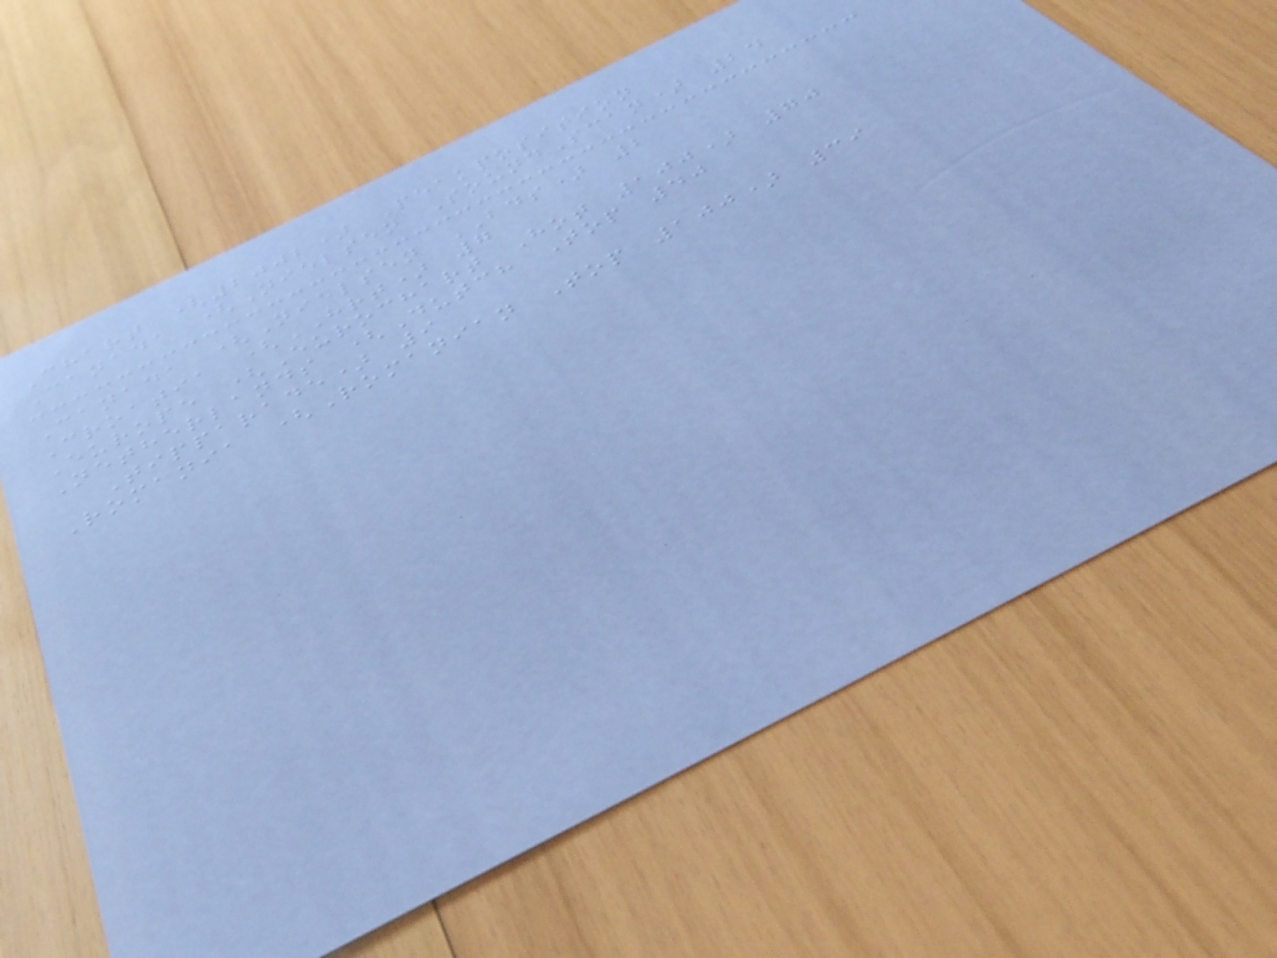Chart (2002) Peakposition
Canada (Nielsen SoundScan) 24
Canada (Nielsen BDS) 2
Croatia (HRT) 7
Europe (Eurochart Hot 100) 70
Netherlands (Dutch Top 40
Tipparade) 9
Romania (Romanian Top 100) 39
